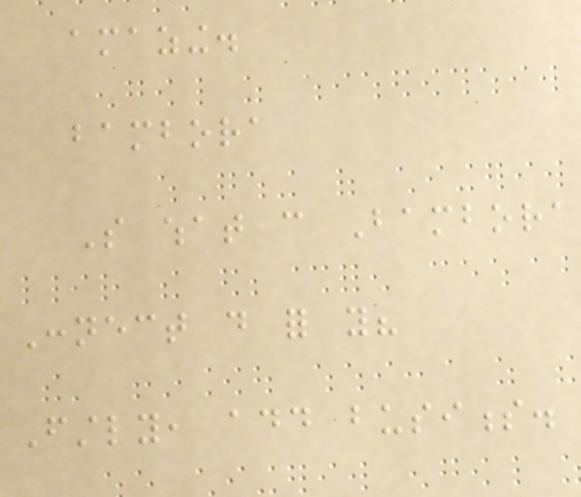amazing.
bambora
So what can Bambora
Connect do for you?
Firstly, add business.
